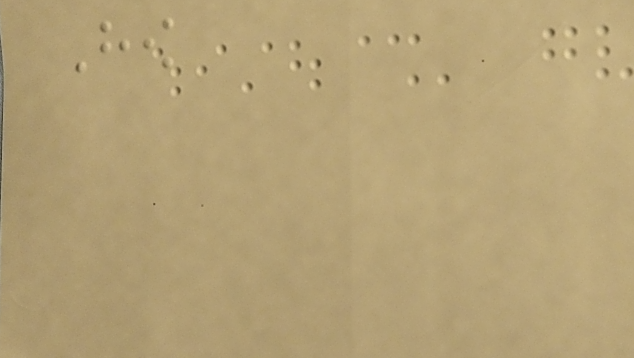How
